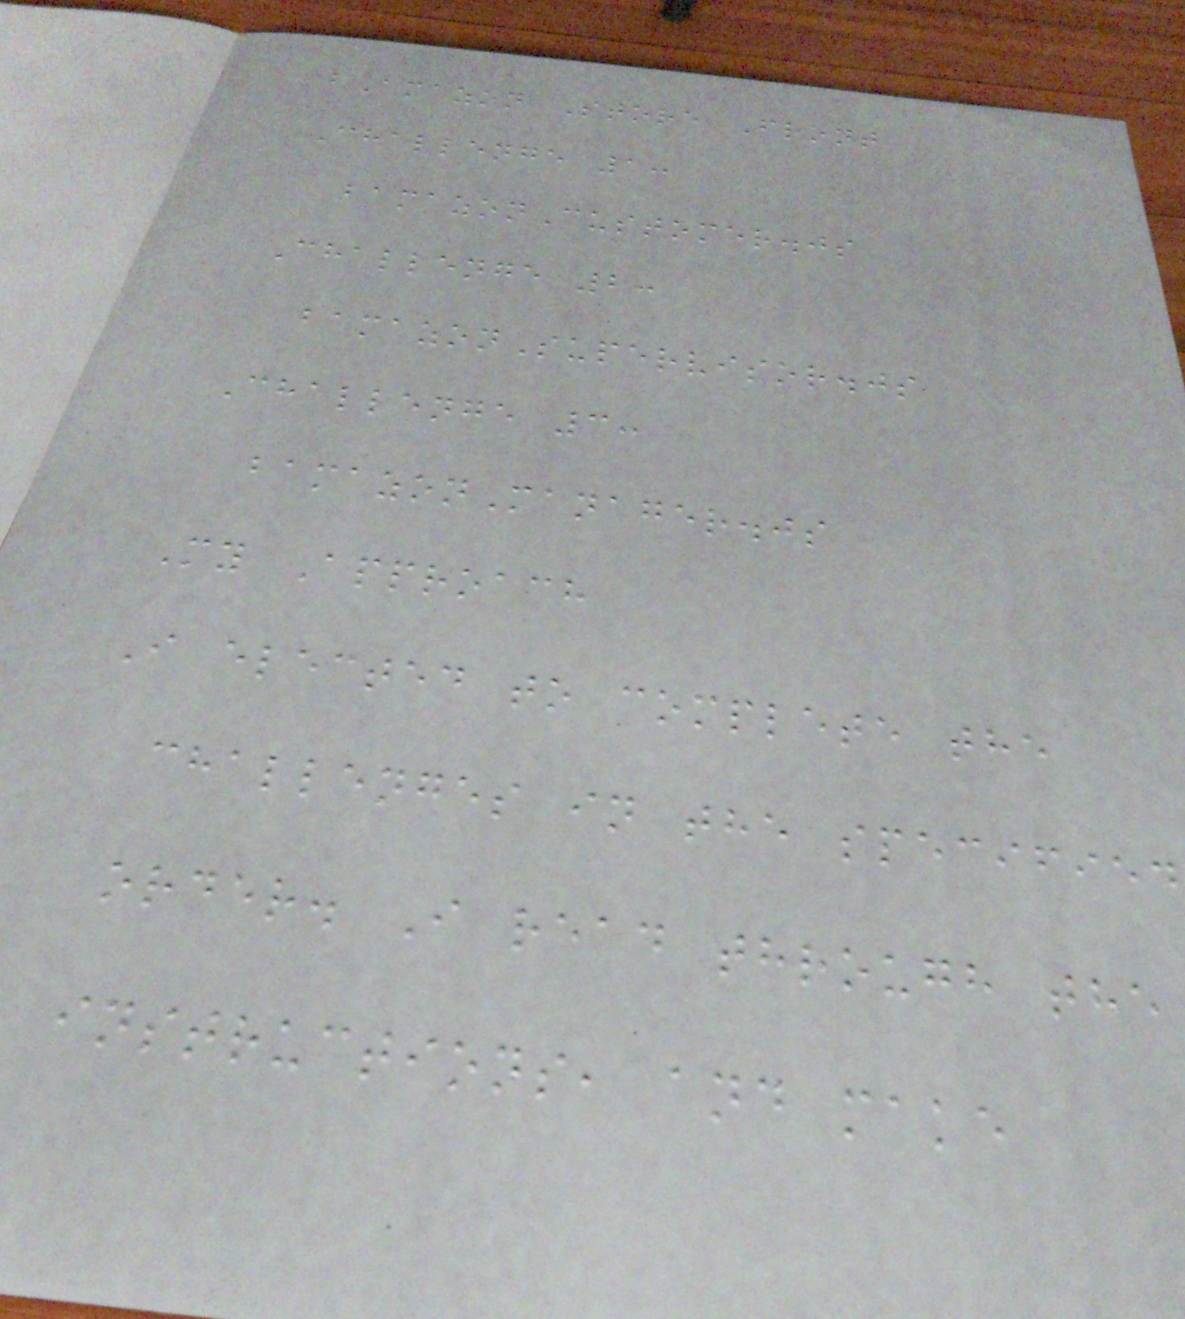bAmazon Store Front
Challenge 1:
bamazonCustomer.js
Challenge 2:
bamazonSupervisor.js
Challenge 3:
bamazonManager.js
My Approach
I elected to complete the
challenges in the specified
order. I read through the
instructions, and make
